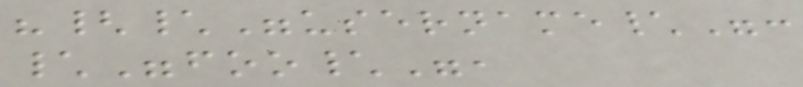"{\"username\":
\"foo\",
